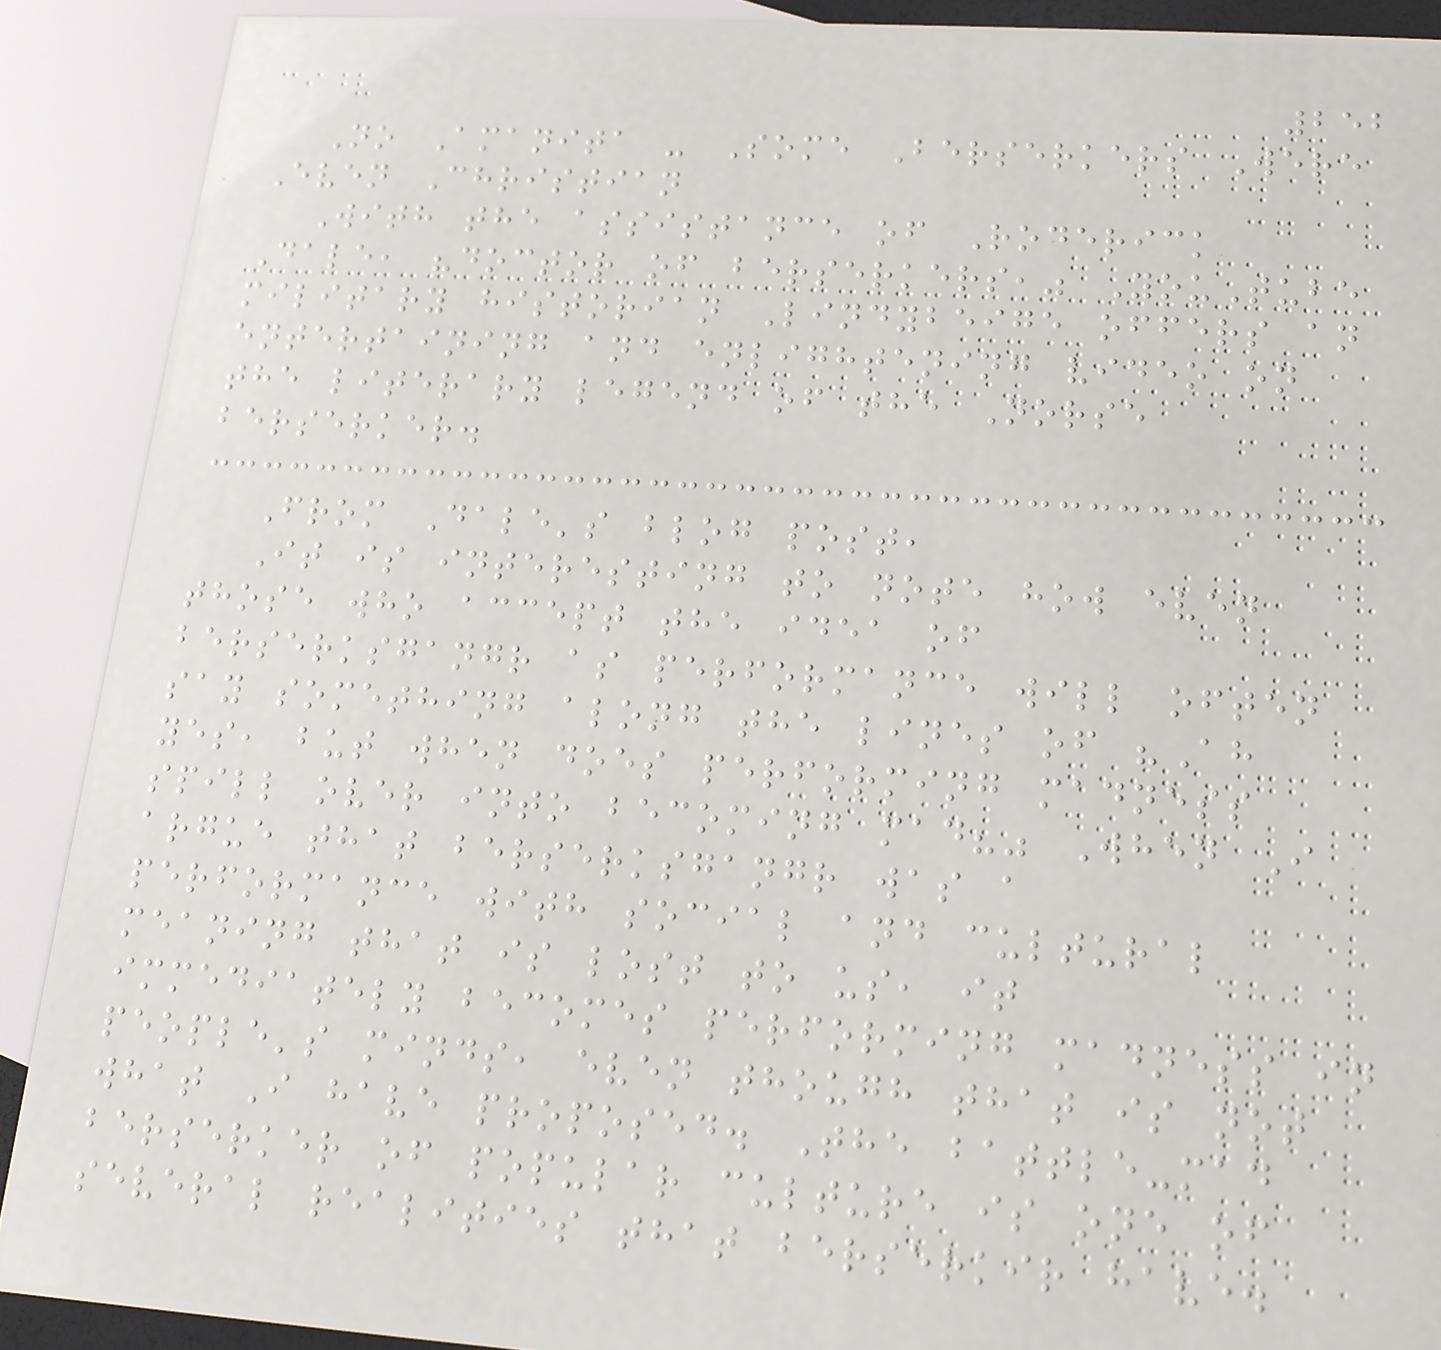252
No Amanita - Some Berserkers Were
Even Christian
With the assistance of Roderick
Dale, "doctor of berserkers," YouTube
military historian Lindybeige offers an
entertaining and enlightening video on
the literary legend of the Norse
berserker.
From Dale's blog post,
It is interesting to note how even
those who accept the idea of
berserksgangr as performance will often
say something along the lines of "Ah
yes, but when does performing madness
spill over into becoming mad?" When I
argue that berserksgangr was a
performance with social and cultural
meaning that is lost to us, it
immediately becomes performing madness in
people's minds, even though that is not
what I have proposed. The battle-mad
berserker of popular culture is one of
several realities that berserkir have.
